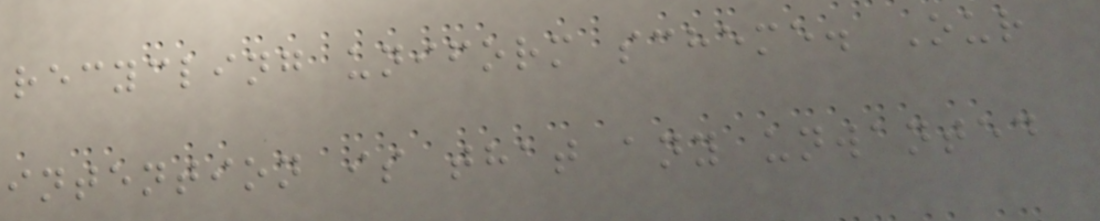recycling uniform scheme. Our
intention is that any unwanted
